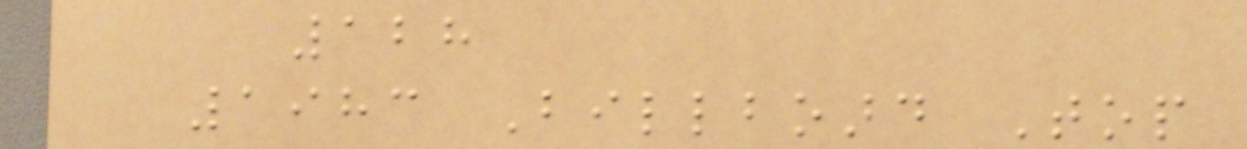128
1983 Billboard Top
